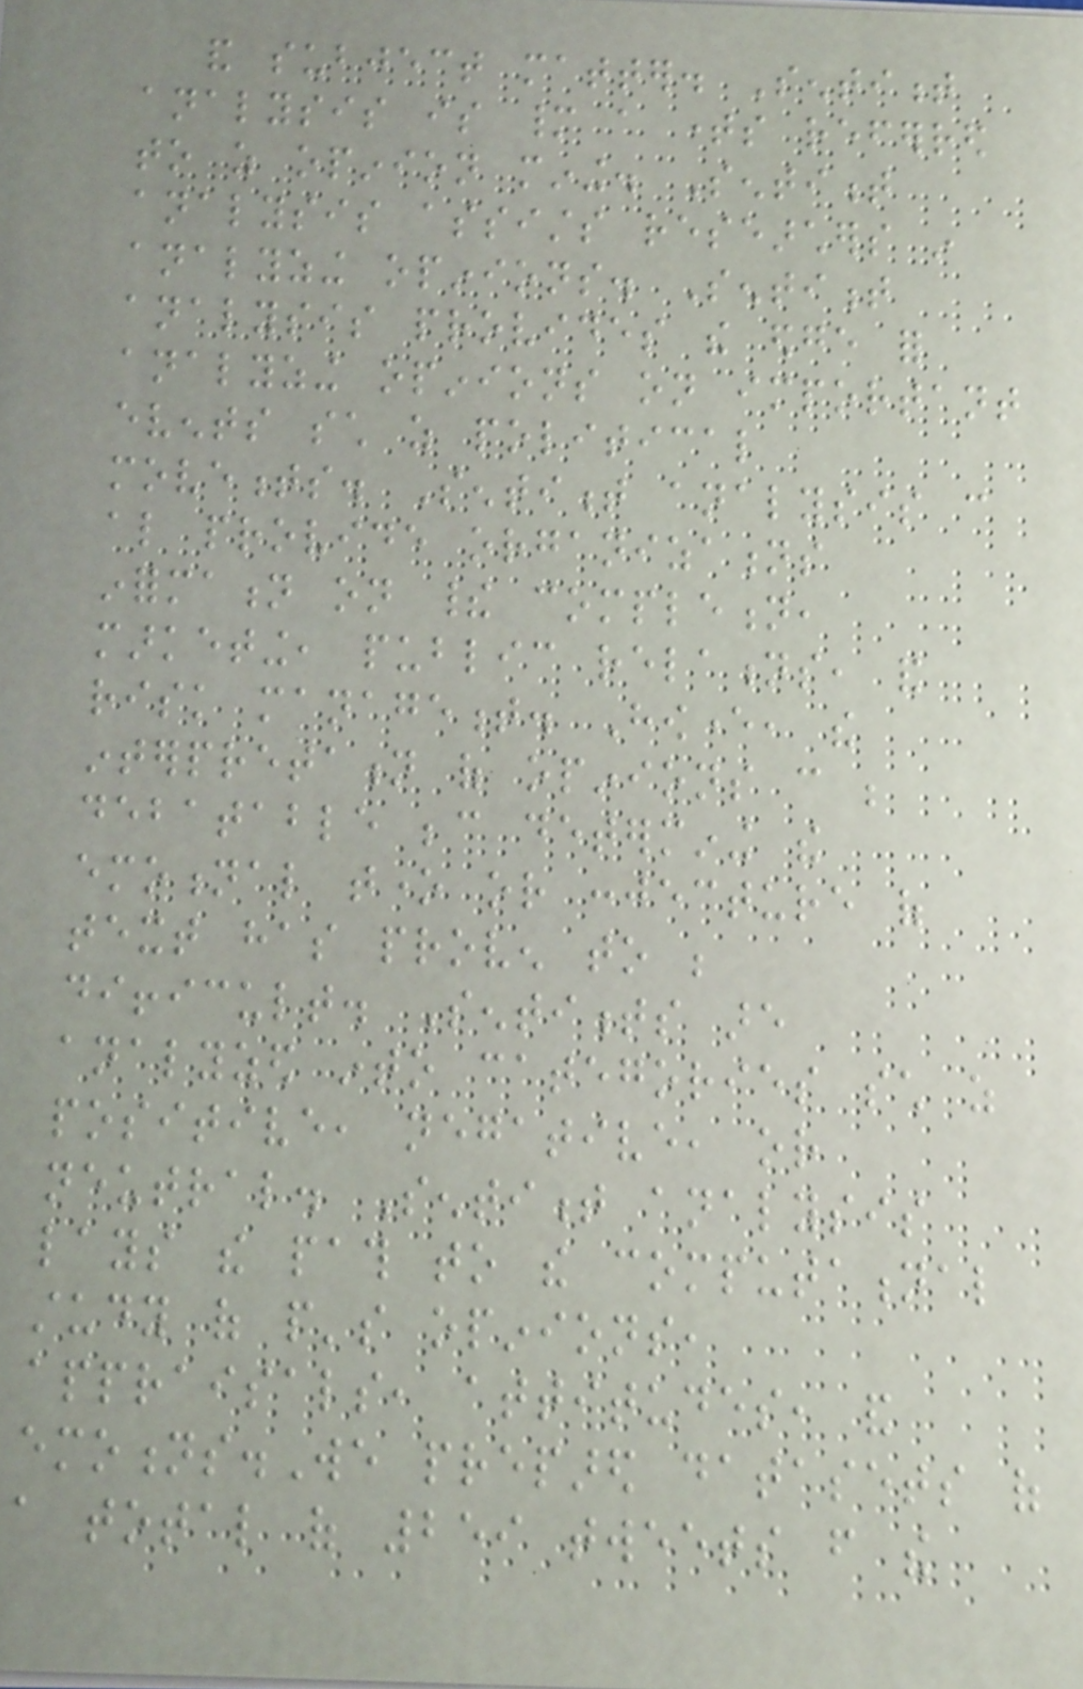and subject matter. Sentiment
analysis is many a times referred
to as opinion mining. Sentiment
analysis assists researchers in
analyzing opinions. Sentiment
analysis provides the edge for
analyzing opinions on important
events such as political
movements. Sentiment analysis can
also provide organizations
information on their completion,
marketing, public relations, and
risk management. However, the
interpretation of opinions can be
debatable because determining the
emotional tone or conjecture of
text has proven to be
difficult. Sentiments are
analyzed into categories such as
positive, negative, or
neutral. Sentiment analysis
lays the path to the computational
study of people's opinions,
appraisals, attitudes, and
emotions.We prepared datasets of
a total of 259 tweets from the
